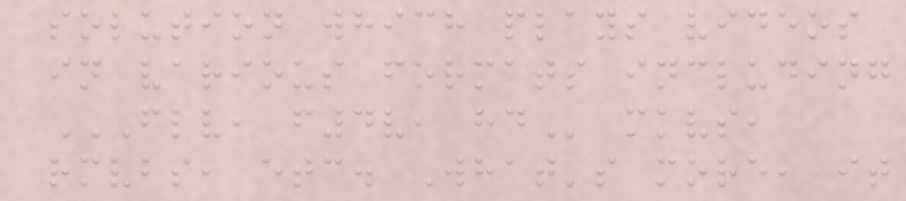solution which plays videos
in various formats including
FLV, F4V, HD mkvs,
rmvbs, etc. What's more, it
